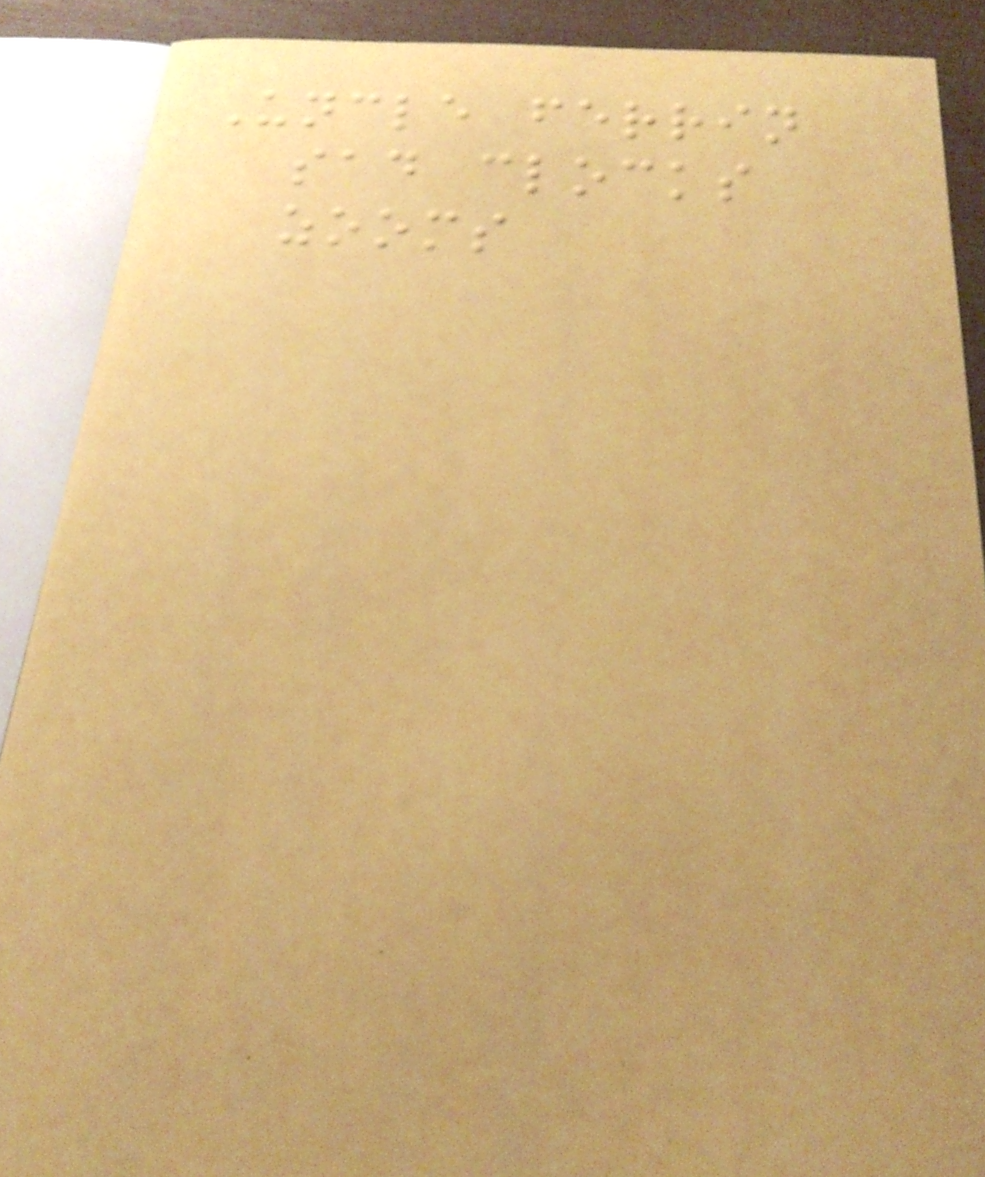Uncle ferrin
sad clocks
zooms
